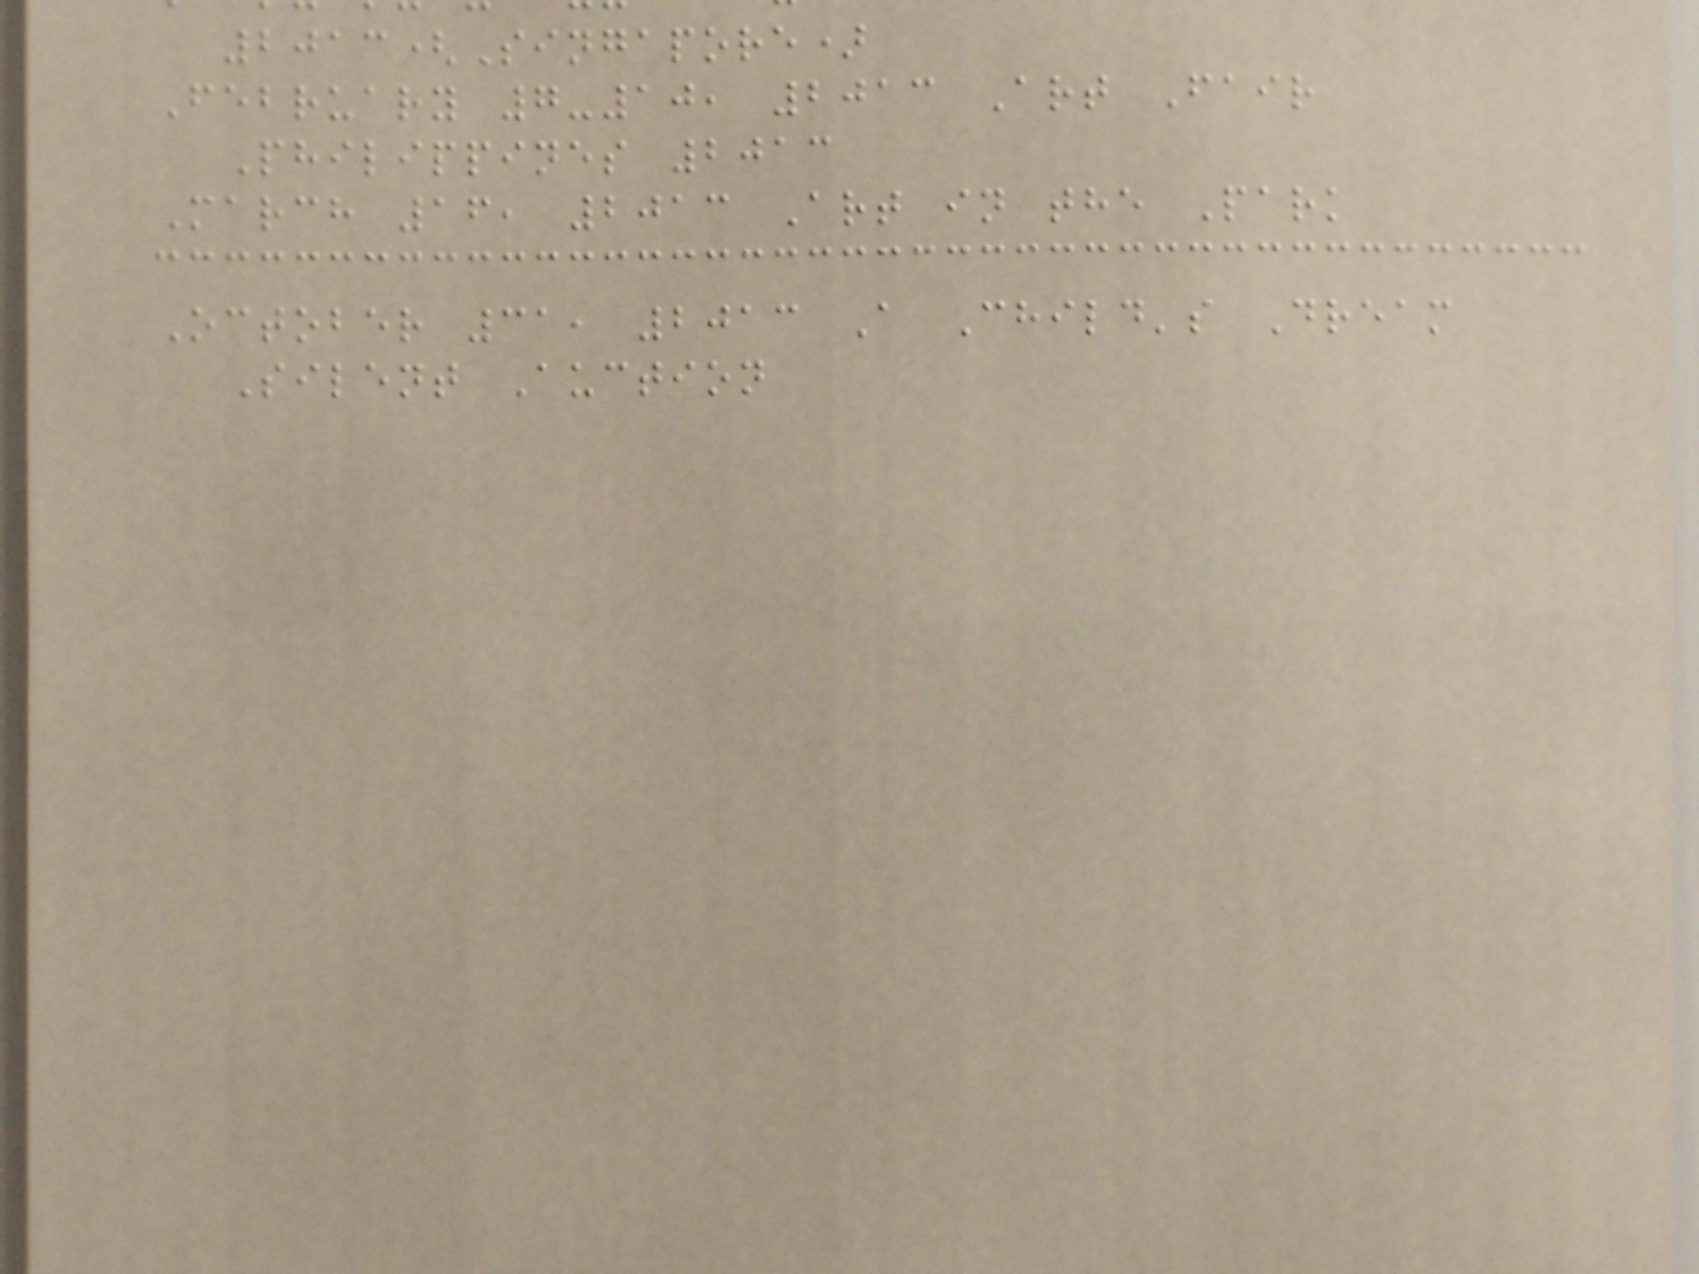2013(Singapore)
February 7-10, 2013 Art Fair
Philippines 2013
March 16, 2013 Art in the Park
October 31, 2013 A Child's Dream
Silent Auction
